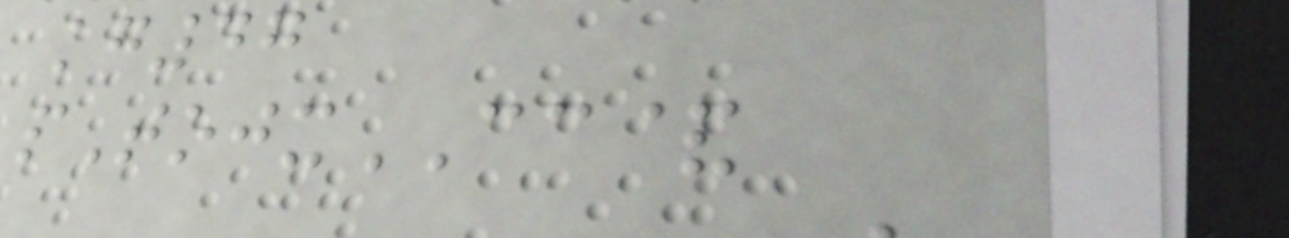kg47
pTojxCC&
